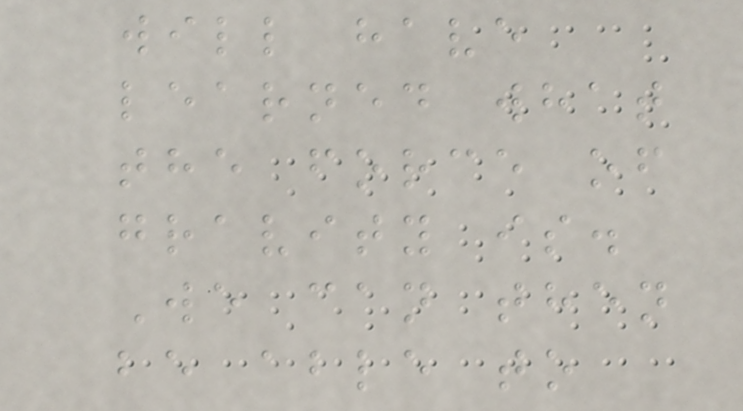will have
learned what
the force of
gravity is.
We can then
be able to
